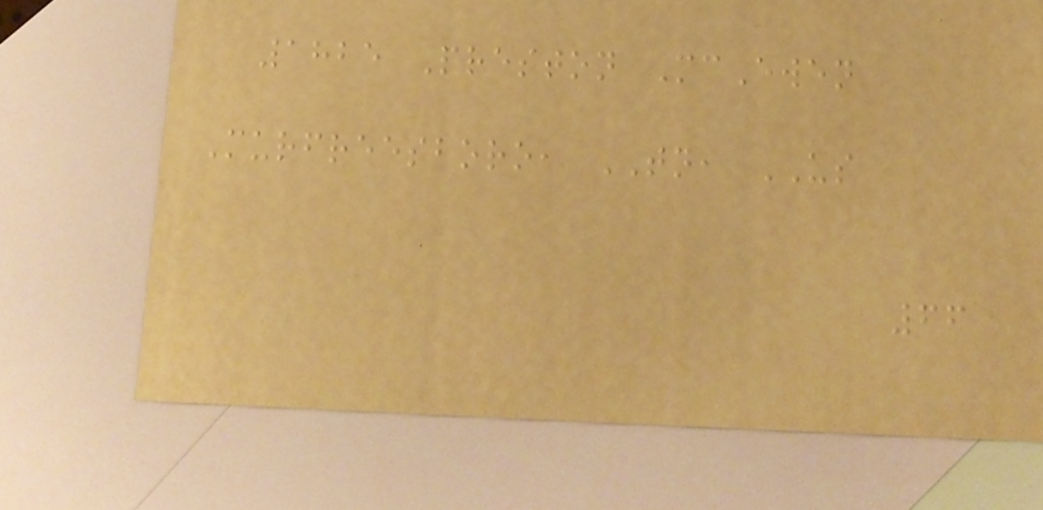1825 Preston McEwen
Murfreesboro, TN, US
66
